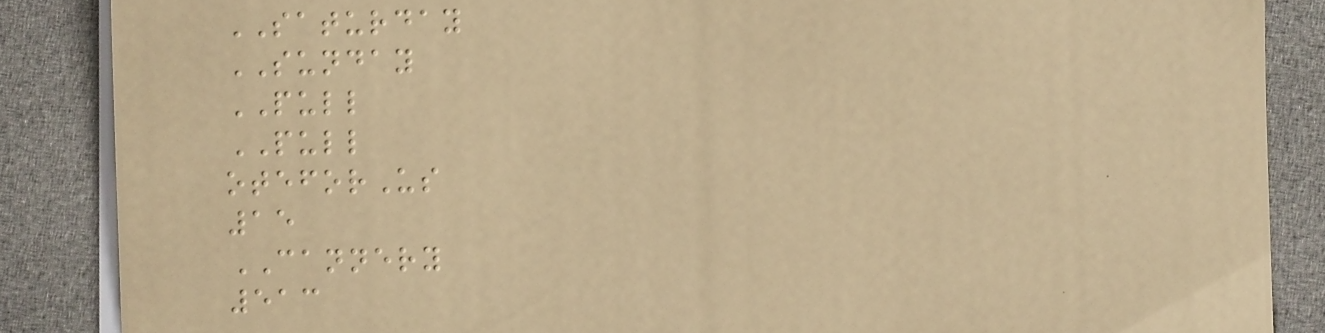SATURDAY
SUNDAY
PULL
PULL
oteforUs
15
CANNERY
513
